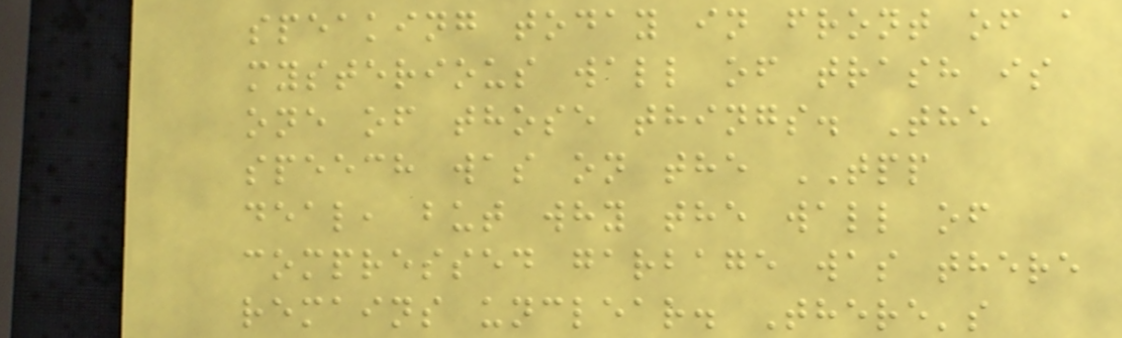speaking today in front of a
mysterious wall of trash is
one of those things. The
speech was on the TPP
deal, but why the wall of
compressed garbage was there
remains unclear. There's
